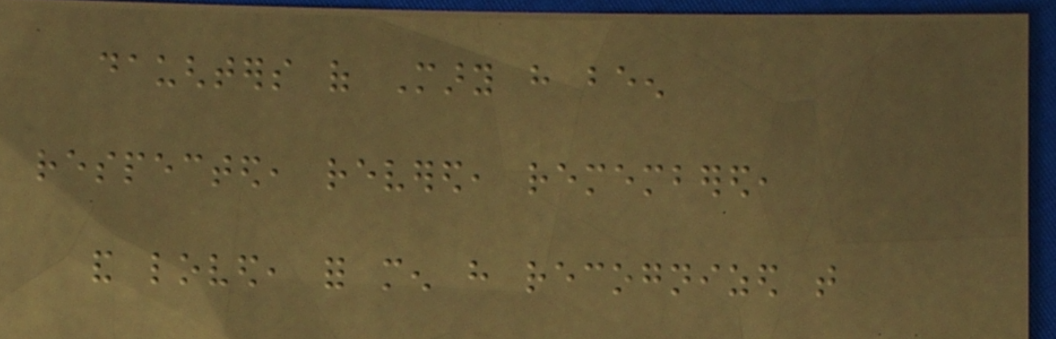daughters of Mary have been
respected, revered, remembered,
and loved, for men have recognized that
